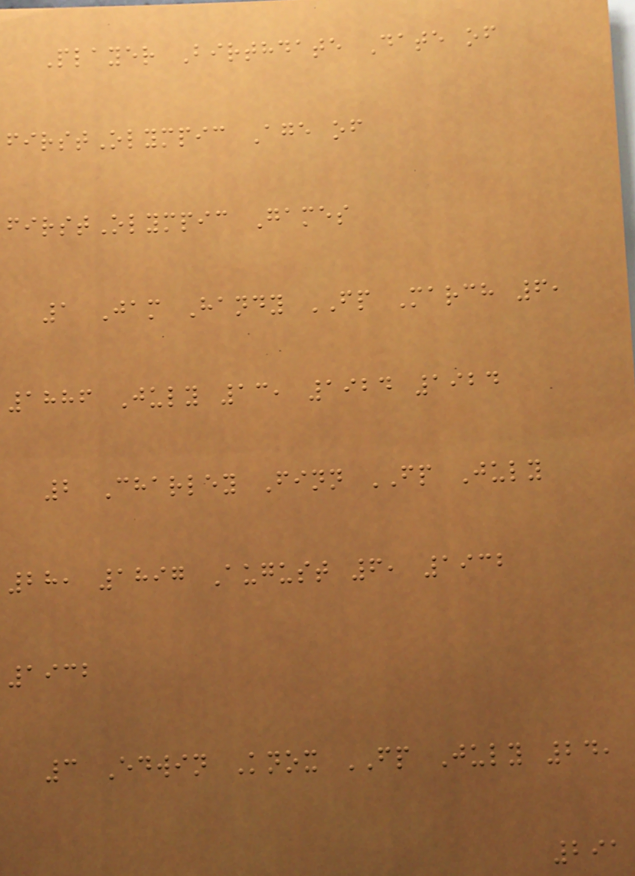Player Birthdate Date of
firstOlympic Age of
firstOlympic Games
1 Jam Handy FP March 6,
1886 July 13, 1924 1924
2 Charley Finn FP July
28, 1897 August 6, 1932
1932
3 Edwin Knox FP July 24,
291
